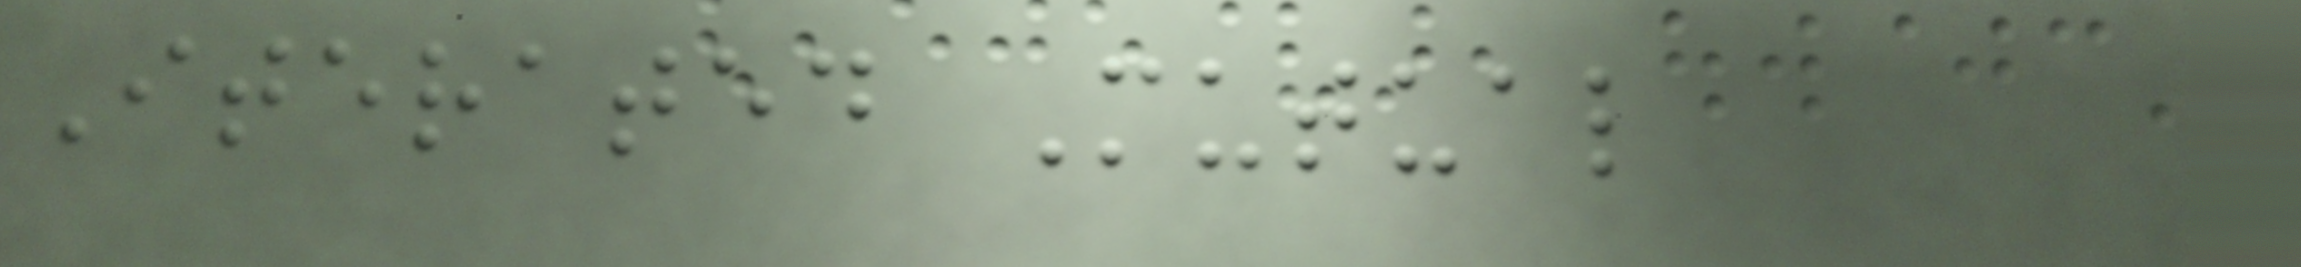Iterated Mutual
